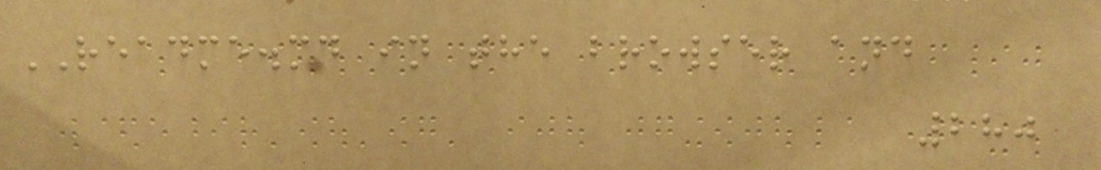README.md in the browser and
280
